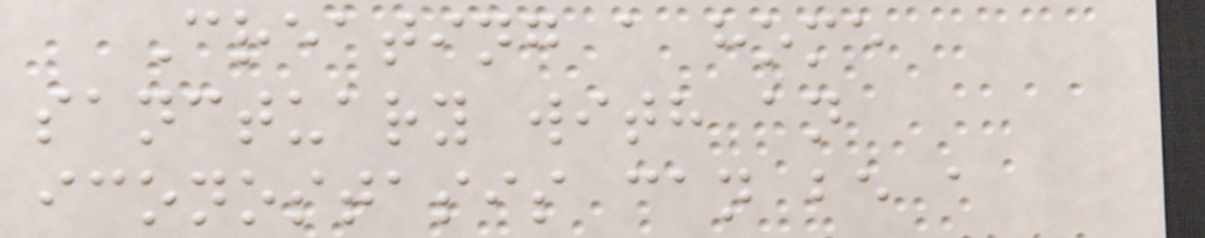Creating a home
sanctuary with an
iconostasis can be a
